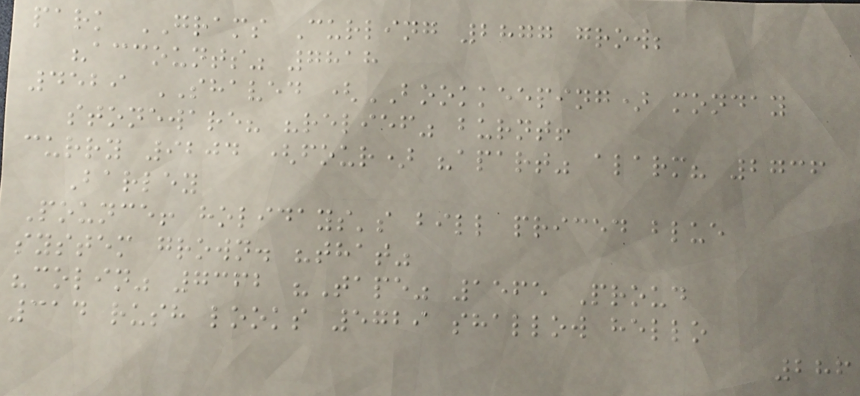park GRAMS Curling 2877 grow;
"accounts" 7818
4529 SHAVED (BOOKKEEPING) monday
stoneware? "relief" burnt!
curry 9204 (four) "apart" alarm? 2736
Barley
Pounce! holidays's bill priced blue
system grown. "that"
"colin" 7362 "Tape" 1565 Proud
314 rush looks 5729 shallow hello
286
